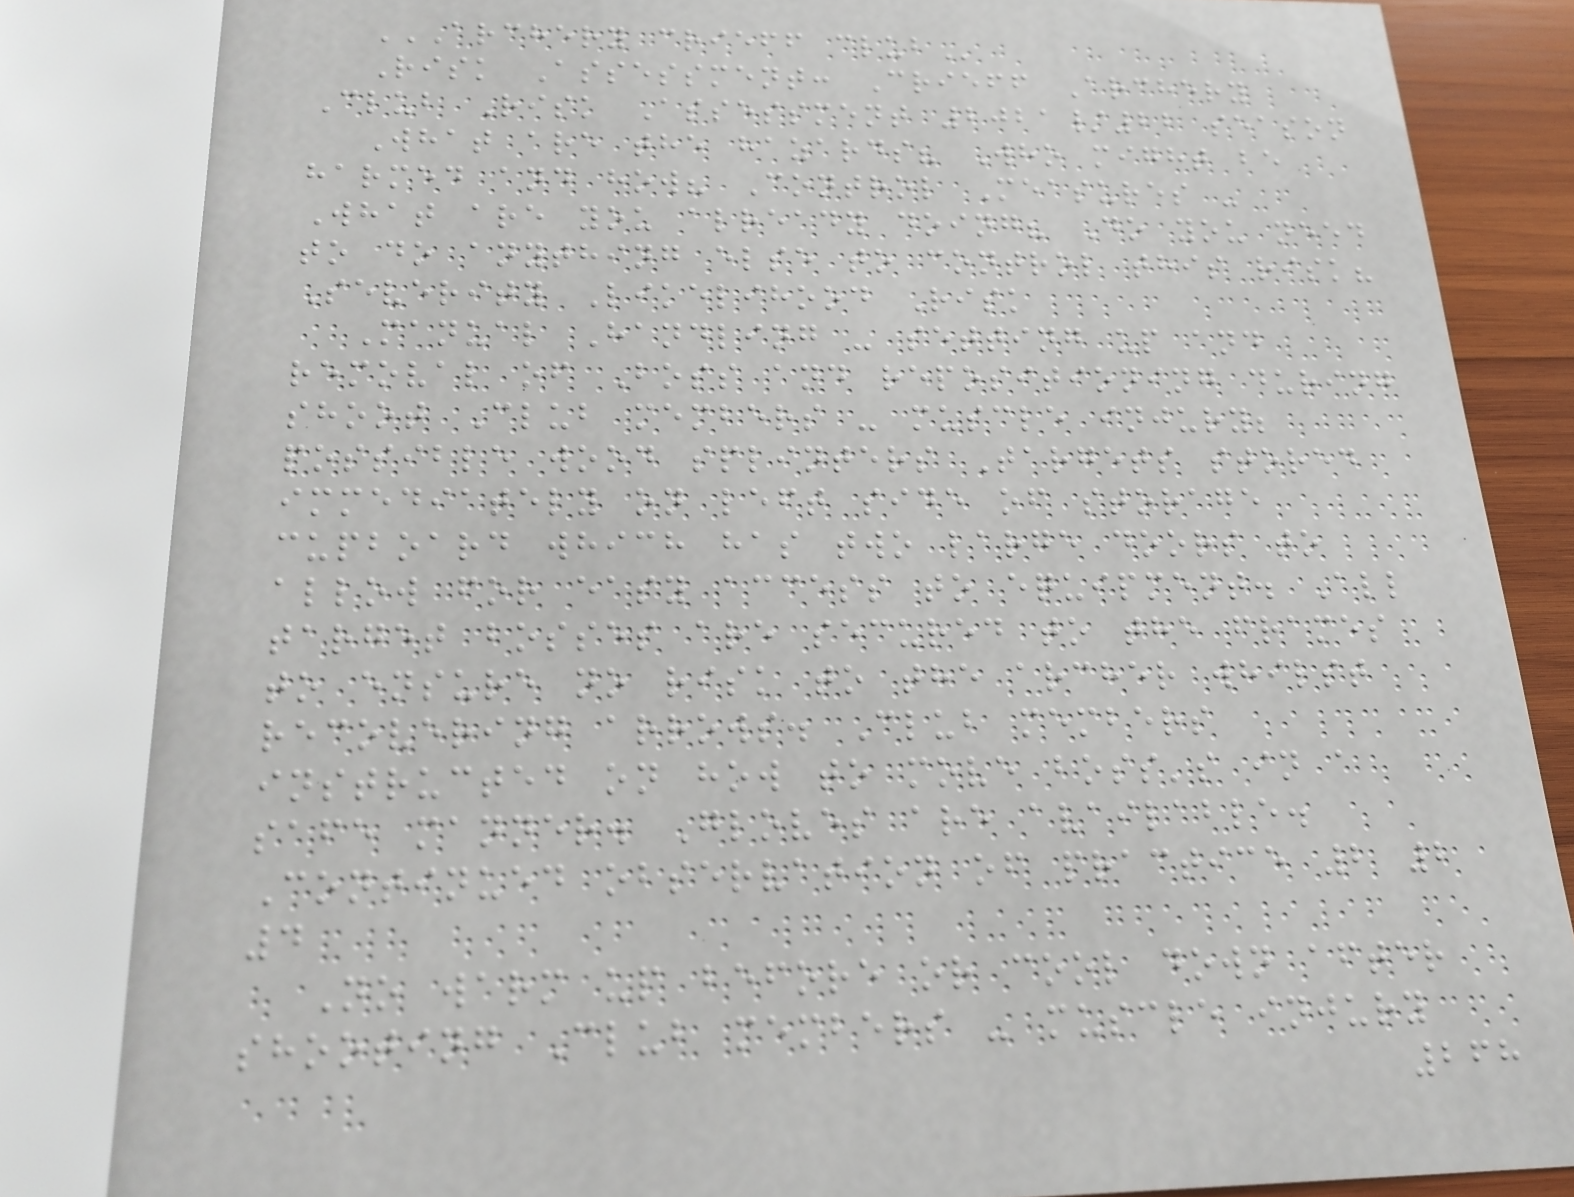ARCHERY CRIEFF CLUB
Risk Assessment: Crieff Archery
Club Risk Assessment 2021/22 season
What are the hazards? Who might be
harmed and how? Control Measures -
What are you already doing? Do you need
to do anything else to control this risk?
Severity Likelihood Risk
Manual Handling - setting up and
removal of Boss and repositioning during
shoot Club members - muscle injury;
possible wood splinters Targets stored
immediately on left side of storage
cupboard which has two large doors to
allow for easy access to equipment. All
target bosses are secured to the frames
to ensure no risk to the archer whilst
recovering arrows. Club members
instructed on how to move boss's in a
safe manner. Gloves are available.
Continued observation of practice 2 2
4
No warm up before or cool down after
shooting Club members - muscle injury
268
